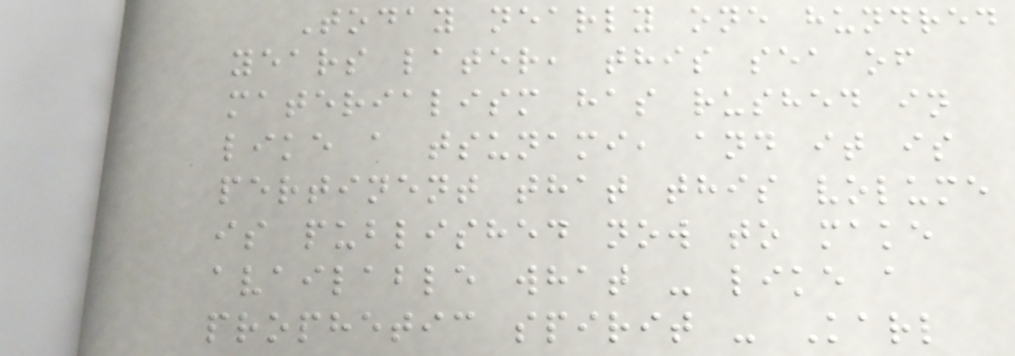Today nearly one hundred
years later, this sea of
materialism has rushed in
like a tsunami, and it is
pertinent that this volume
is published now to make
available what - like a
prophetic spirit - Karl
